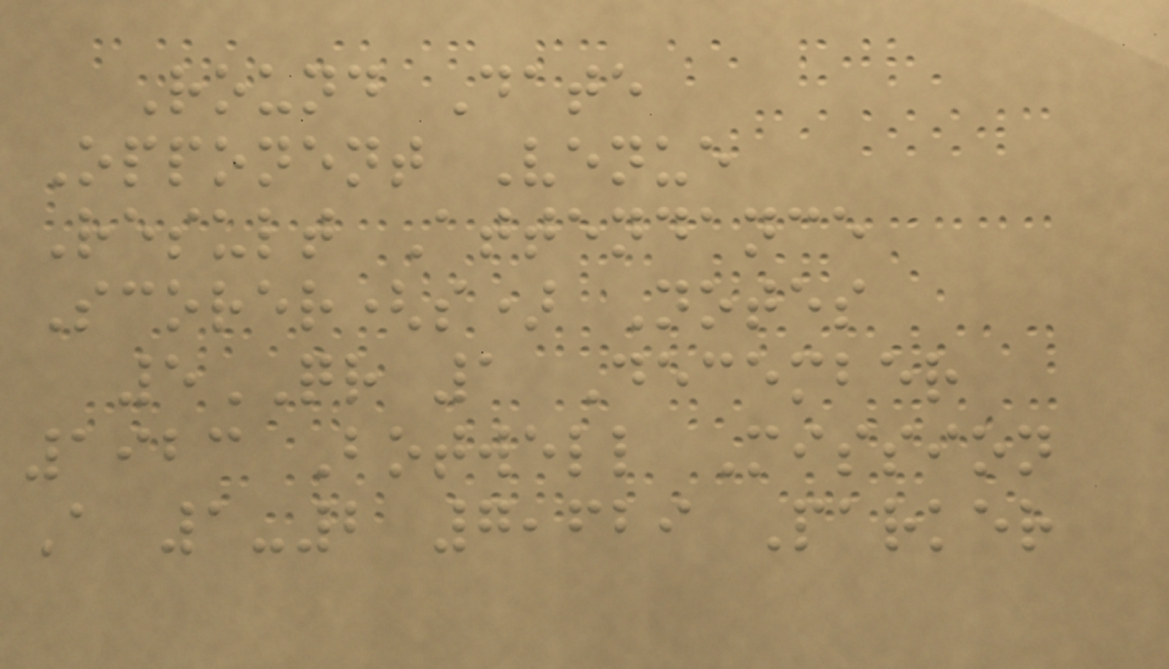Round Date
Opponent Venue
Result Attendance
Scorer(s) Notes
5QR 1 December
1923 Botwell Mission
A 1-2 7,629 Parker
